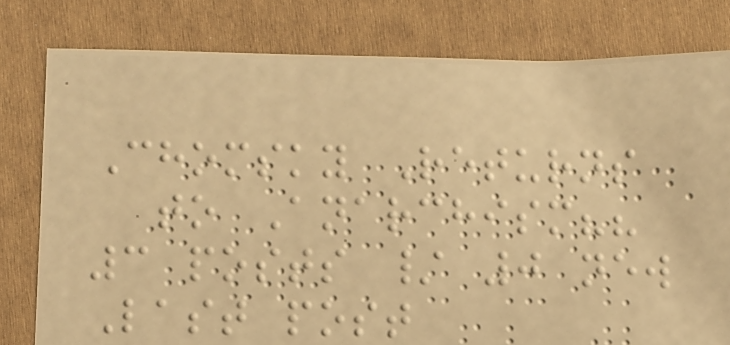Chomsky Returns
to Anarchism??
3 posts / 0 new
Last post
